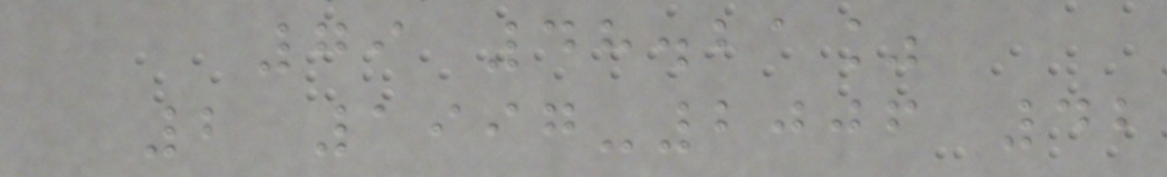79 48.21%
2 1997-2006 42
